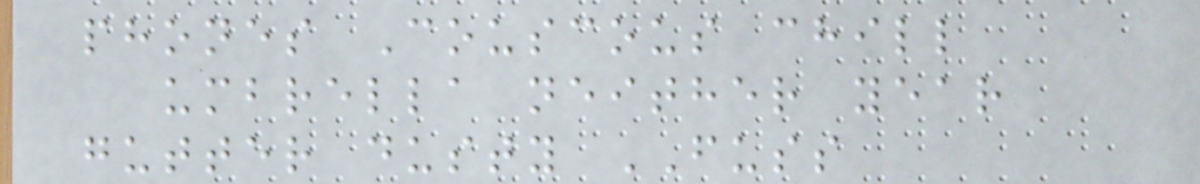phones Couscous chill
umbrella neither year
gutter dusty FUSS
